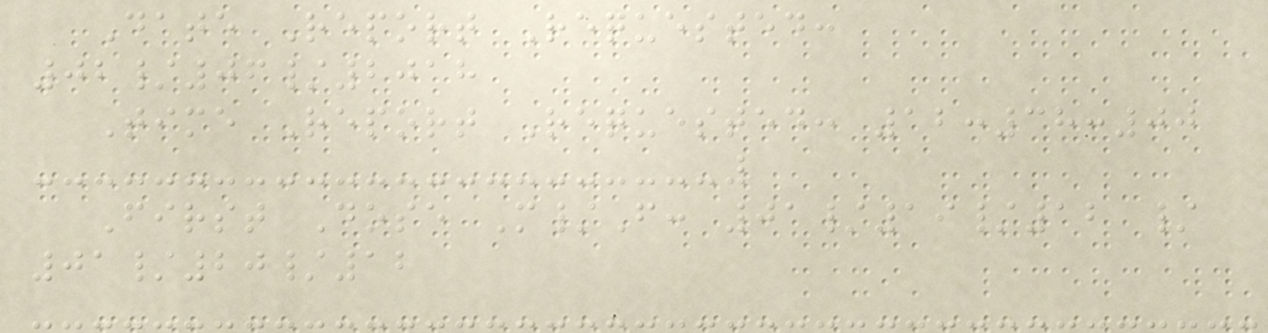Date Report Requested:
02/06/2018
Time Report Requested: 12:38:00
First Dose M/F: 01/19/12 /
01/20/12
